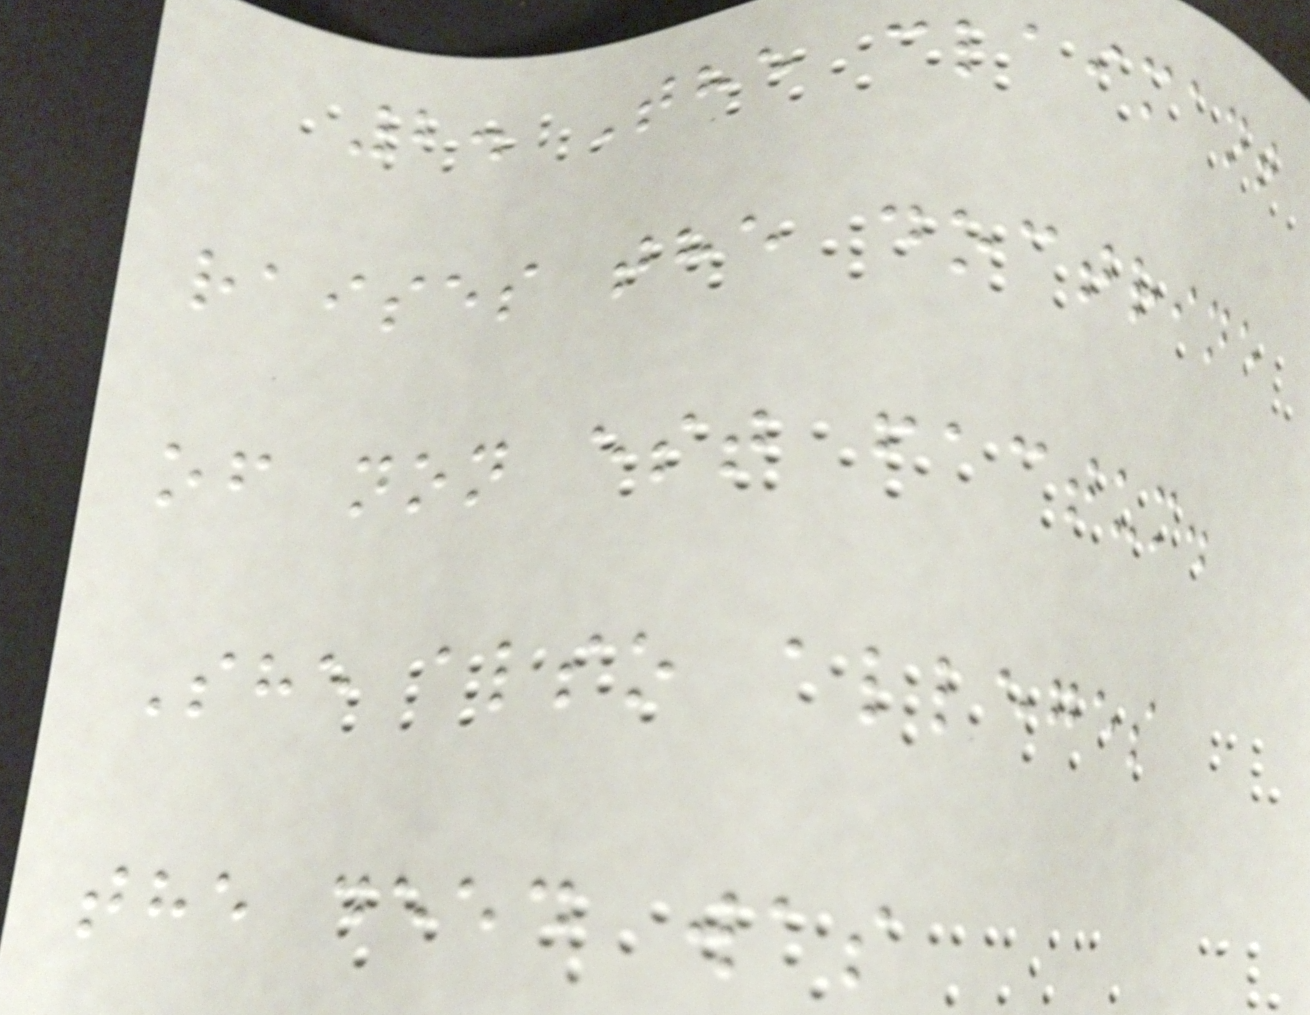2. The claimant
raises the doctrine
of non est factum.
She also alleges
the deed was
